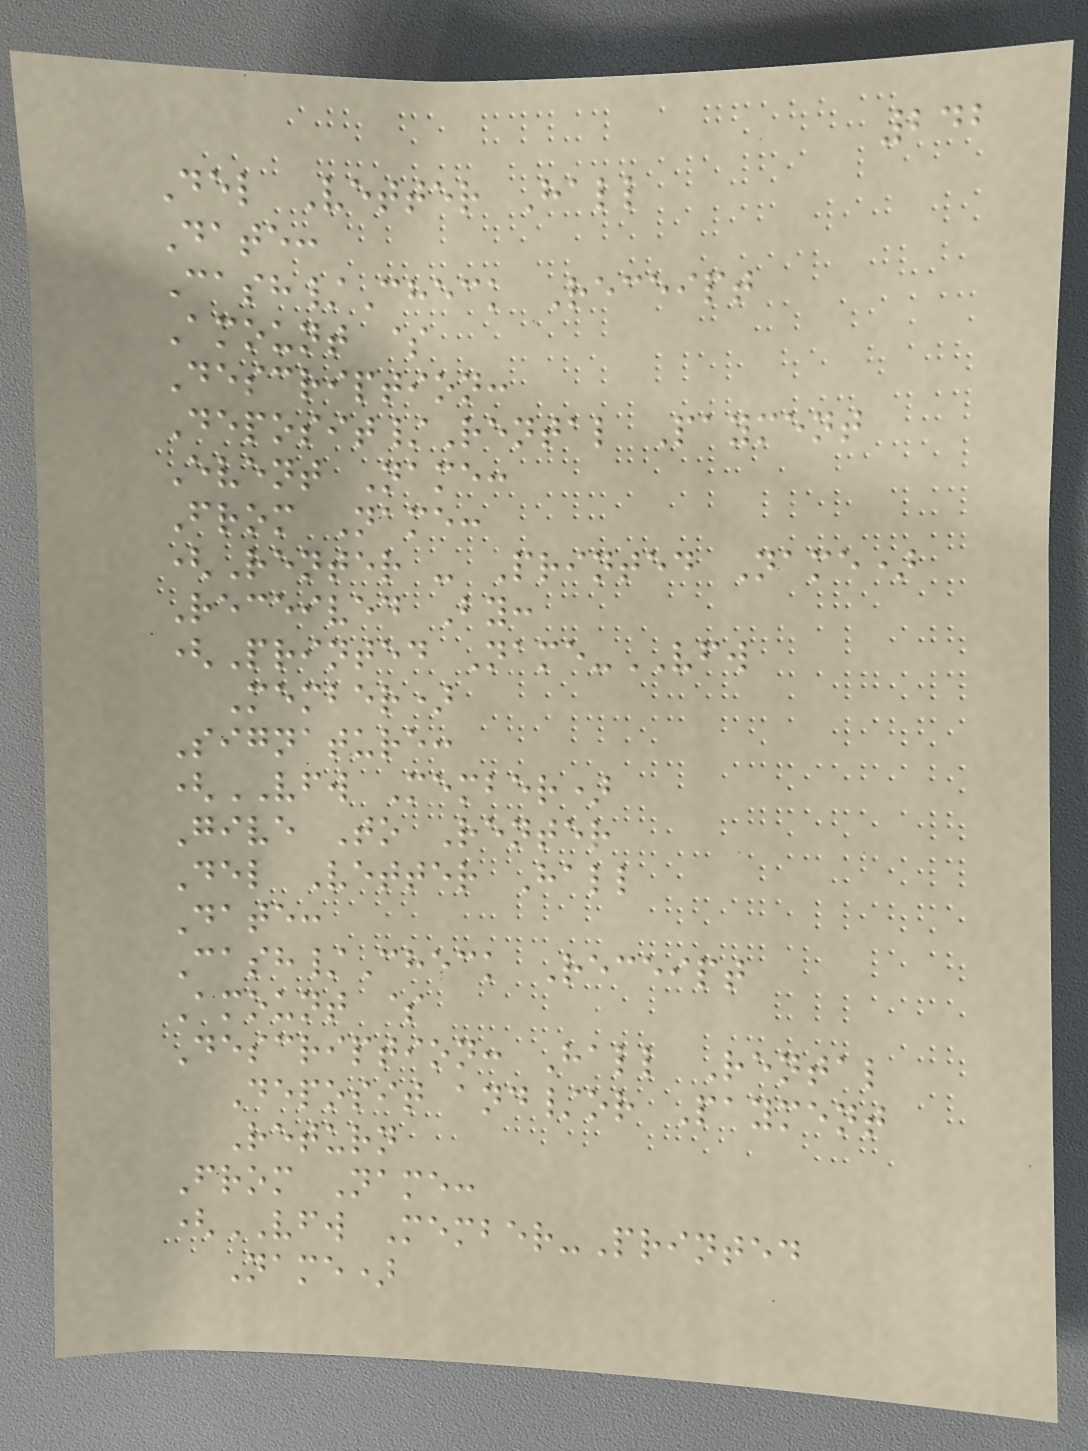242
Del Vetter Hall
Date:
Cash/Check Receipt
Amount $
Description:
Deposit/Rental Payment
Event Name:
From Name:
(Renter - Printed Name)
Received By:
(Printed Name-VFW
Member)
Signature:
(VFW Member)
Give To Renter
Del Vetter Hall
Date:
Cash/Check Receipt
Amount $
Description: Hall Rental
Deposit and/or Payment
Return
From Name:
(VFW Member-Printed
Name)
